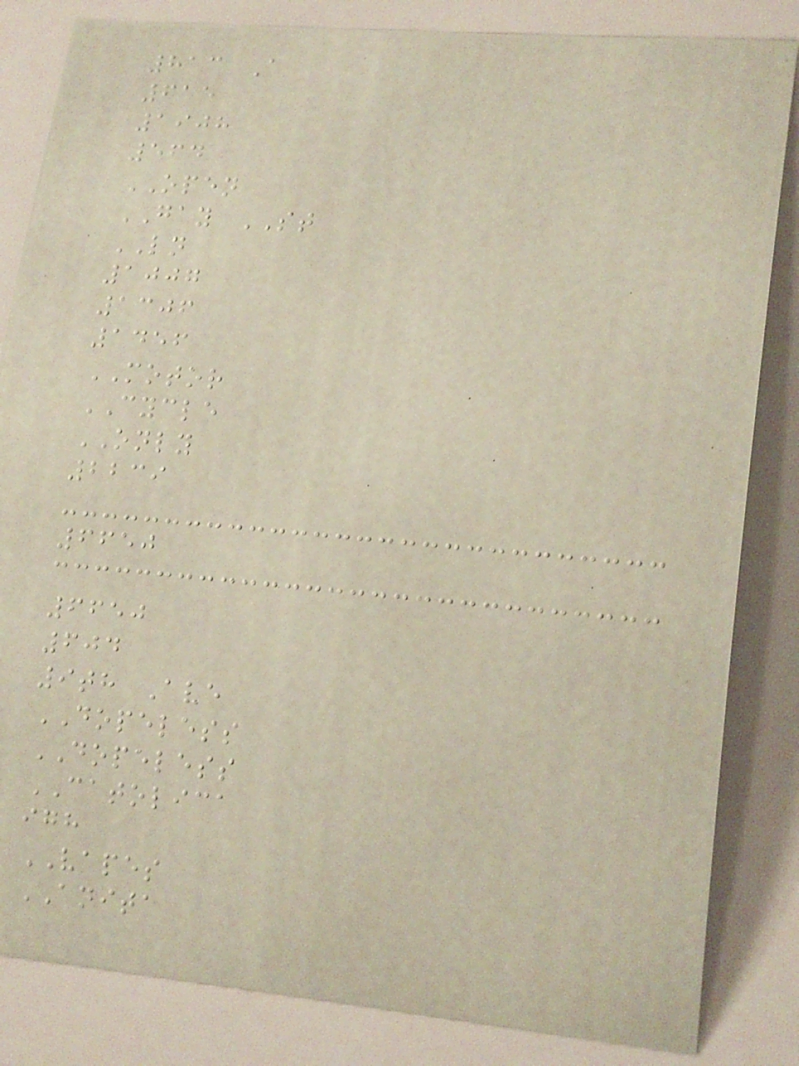813 A
615
1908
564
OPEN
GAY ST
LN
1007
1306
1456
MOTOR
CYCLE
ONLY
2239
6650
6650
604
9th Ave
DOPELESS
DOPELESS
CATOLICA
igh
VAPES
ANITA
